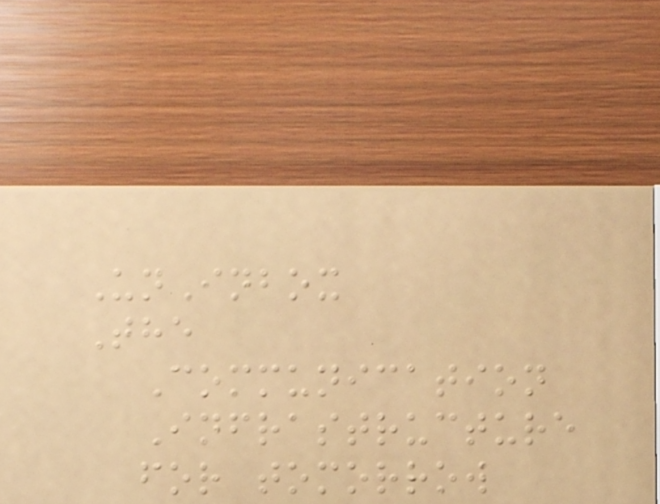UnInbox
The
Communication
Infrastructure
for tomorrow
